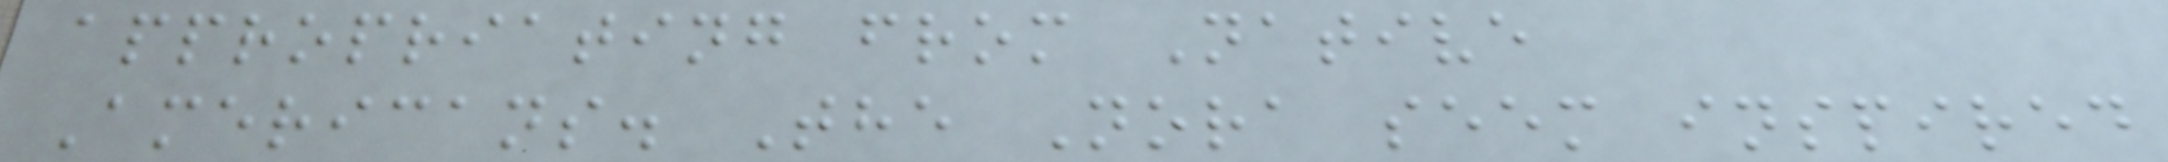appropriating from Native
Americans. The Nora seem inspired
